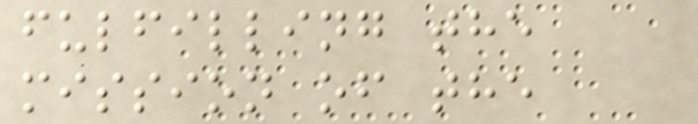fulfilling the
mission of the
